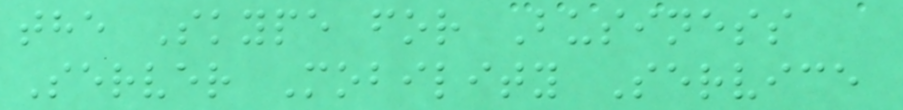the Skype for Business
Server Mobility Service
